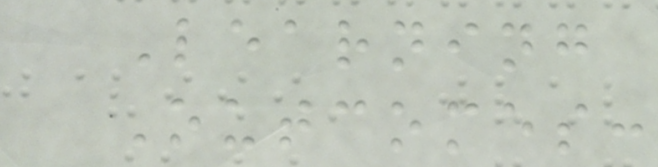Learning
Outcomes:
